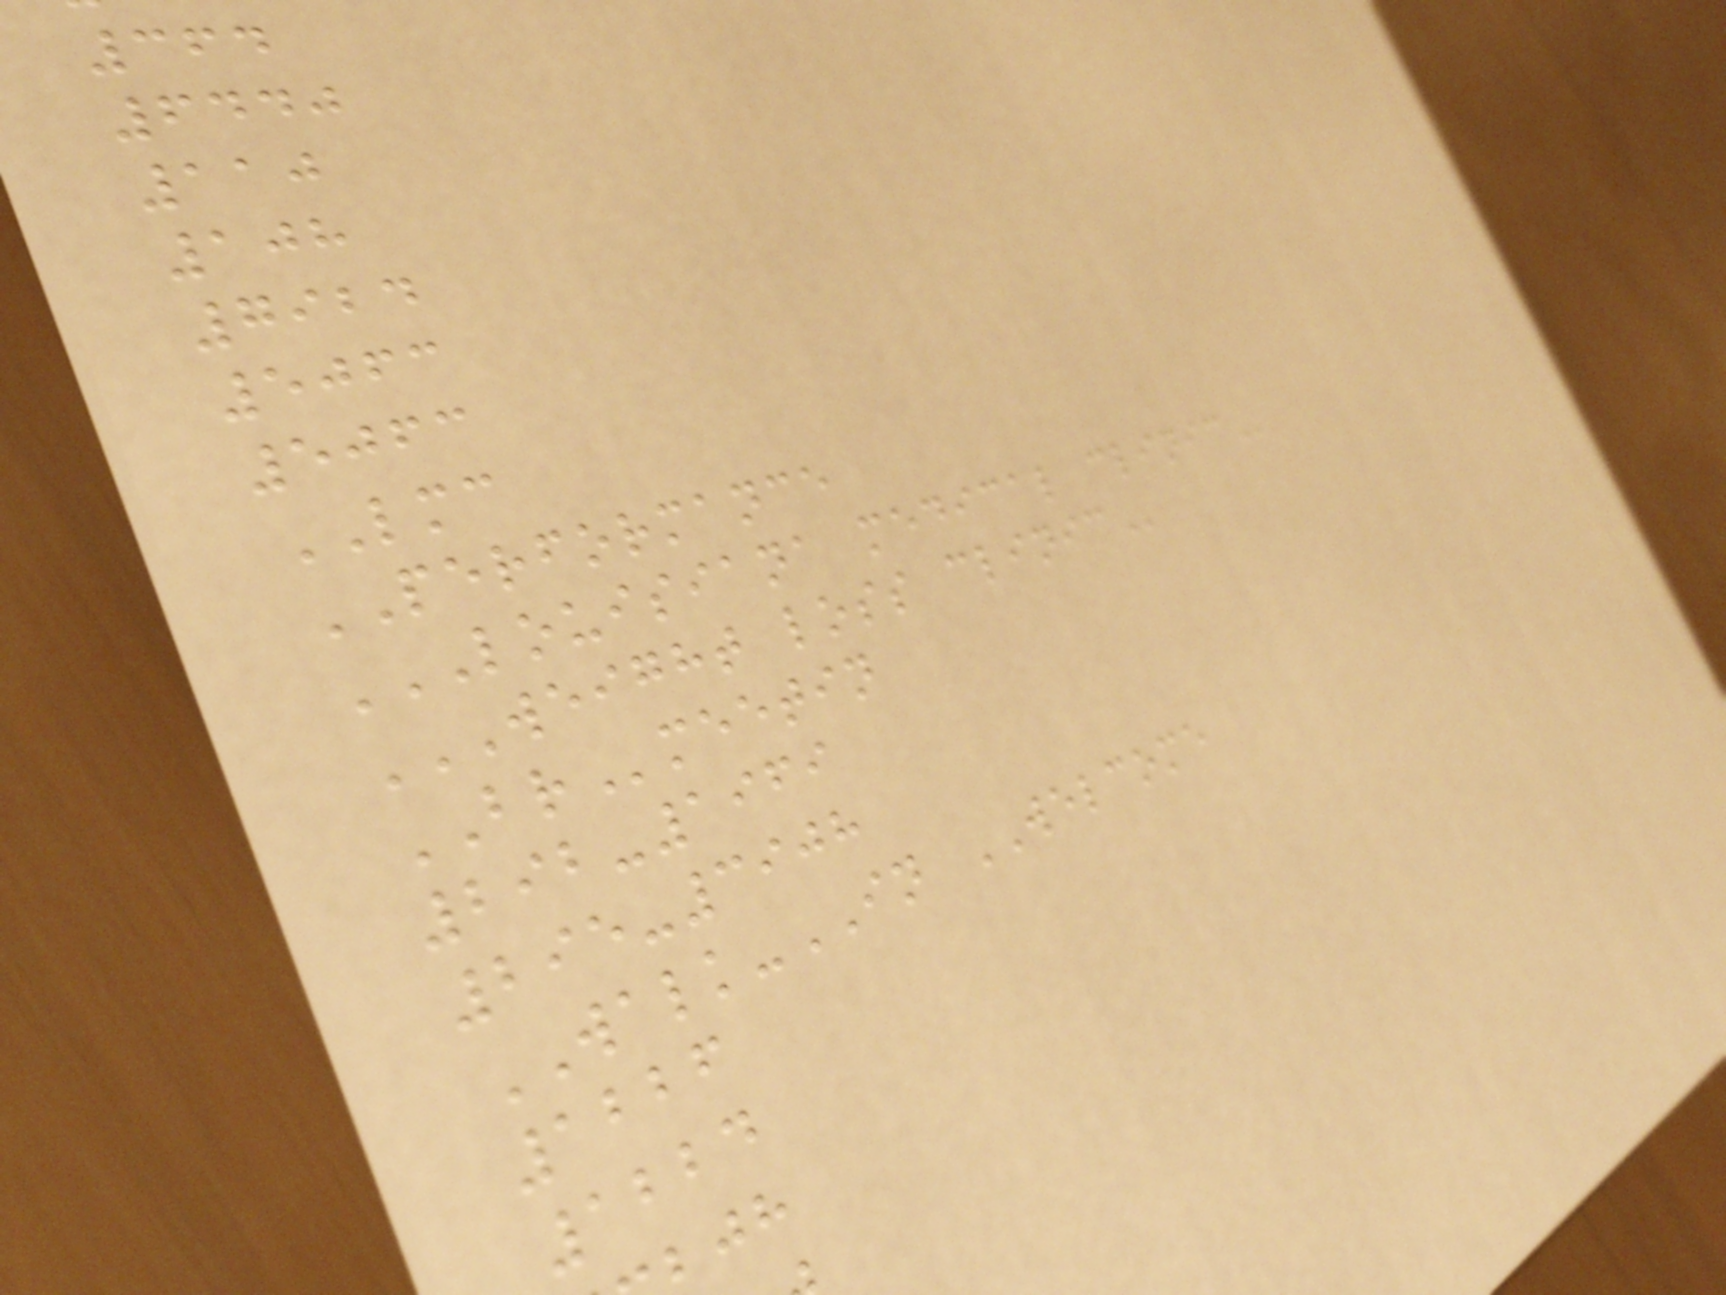364
6440
110
108
7924
5063
5063
LMC
PERFORMANCE
LOUISIANA MEDICAL CLINIC
WEIGHT LOSS CLINIC
BRmeetin
292-1969
295-3908
WALK-IN WELCOME
1226
1224
